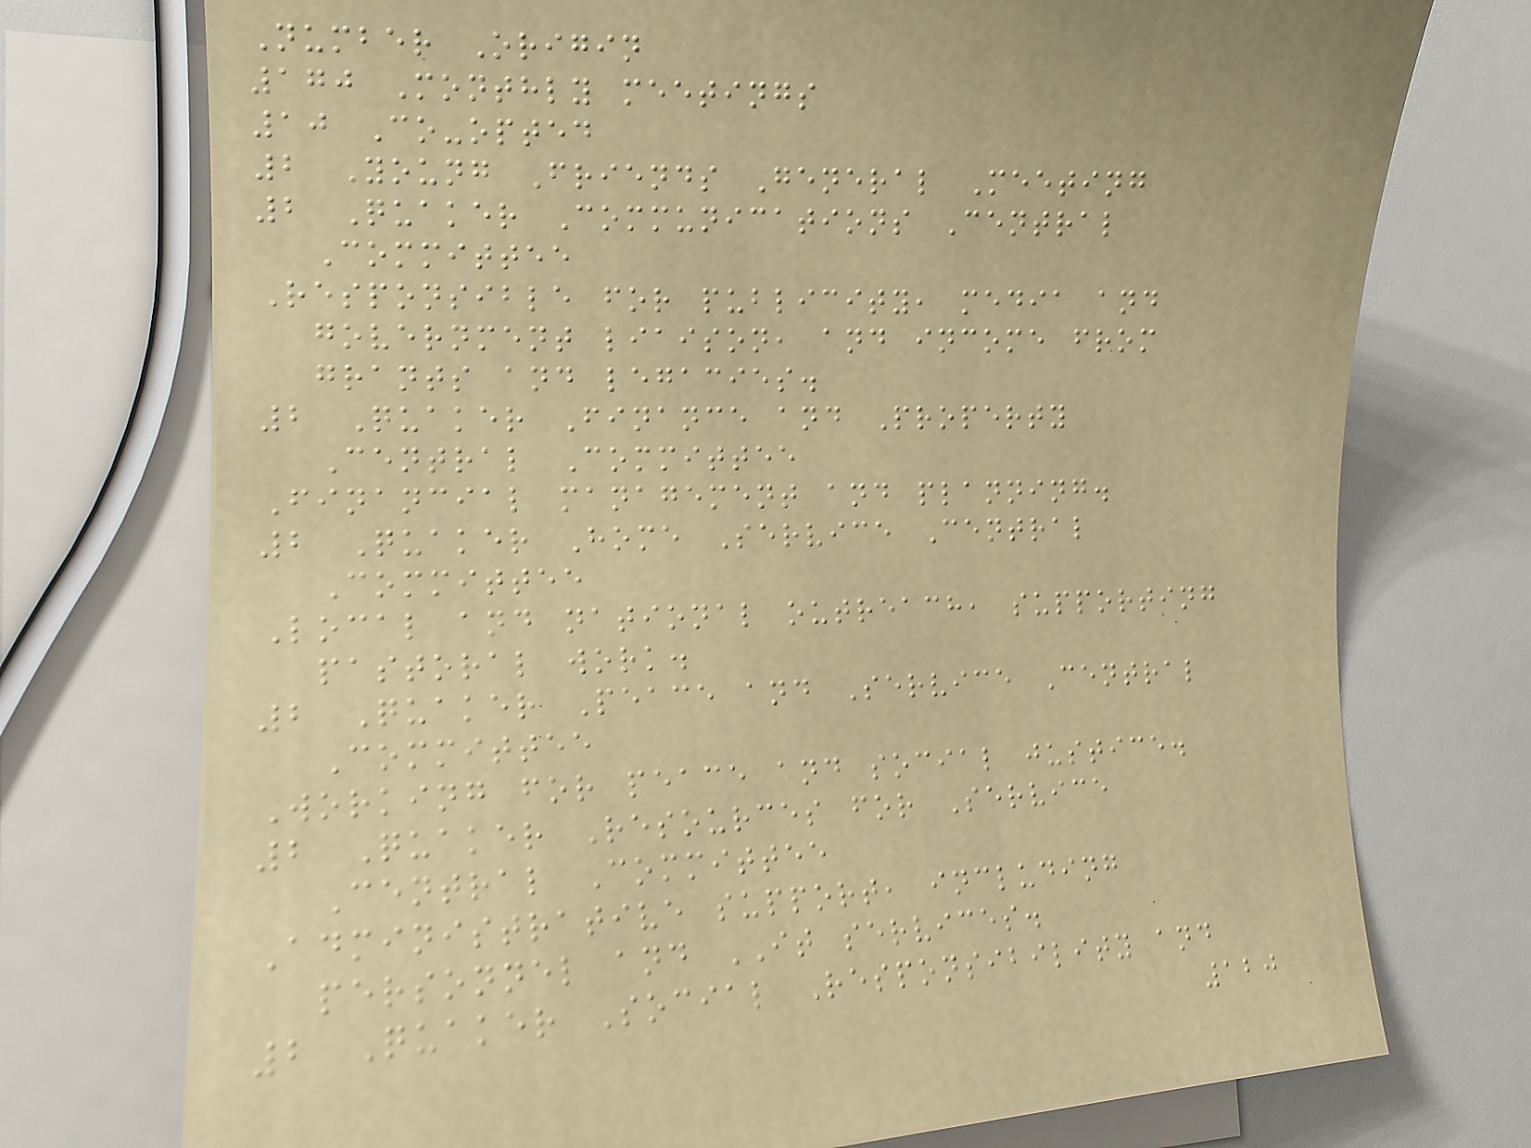Number Origin
170 Monthly meetings
10 Co-opted
2 Young Friends General Meeting
2 Quaker Communications Central
Committee
Responsible for publicity, media and
government liaison, and income from
grants and legacies.
2 Quaker Finance and Property
Central Committee
Financial management and planning.
2 Quaker Home Service Central
Committee
Local and national outreach, supporting
pastoral work.
2 Quaker Peace and Service Central
Committee
Working for peace and social justice.
2 Quaker Resources for Service
Central Committee
Administrative support, including
personnel and IT services.
2 Quaker Social Responsibility and
120
